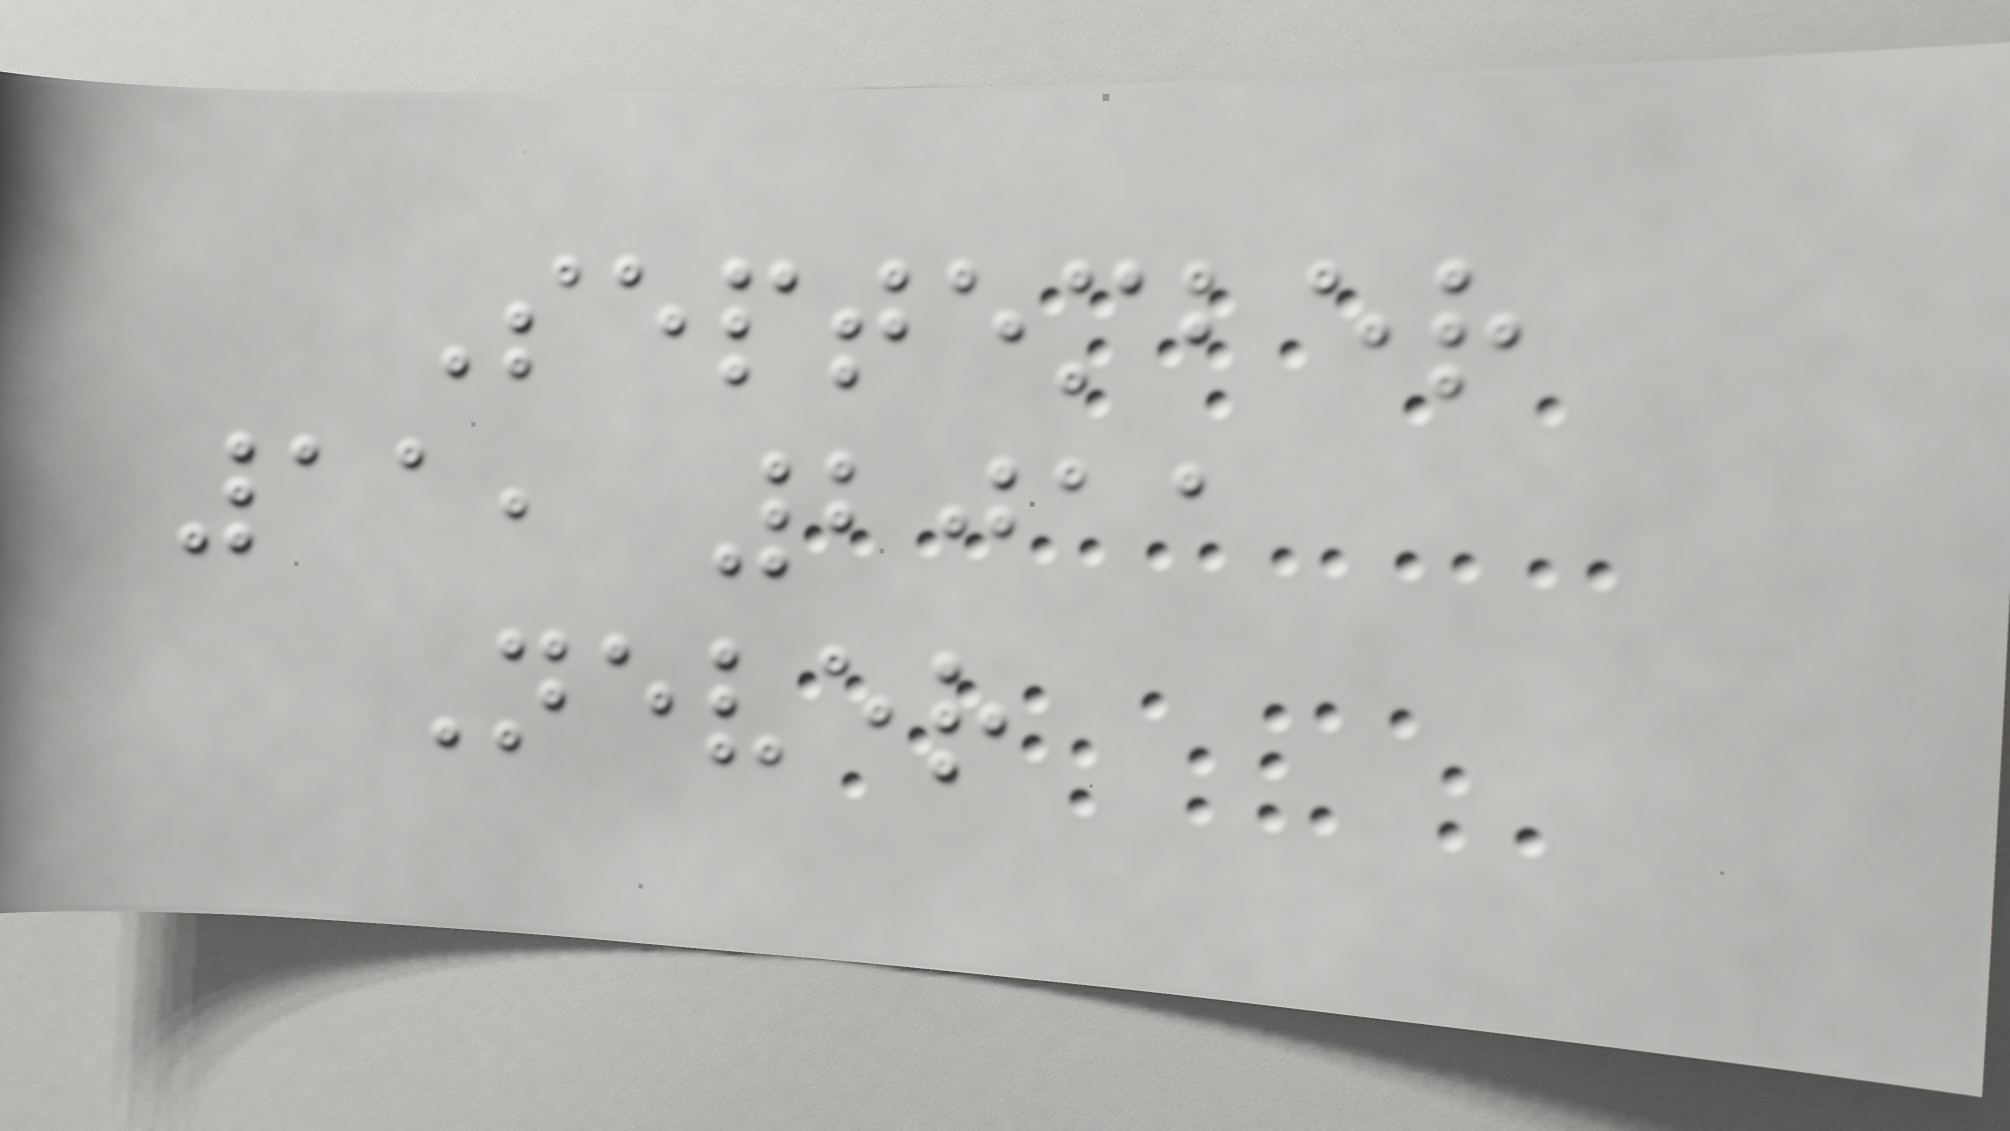September
11, 2011
Never
